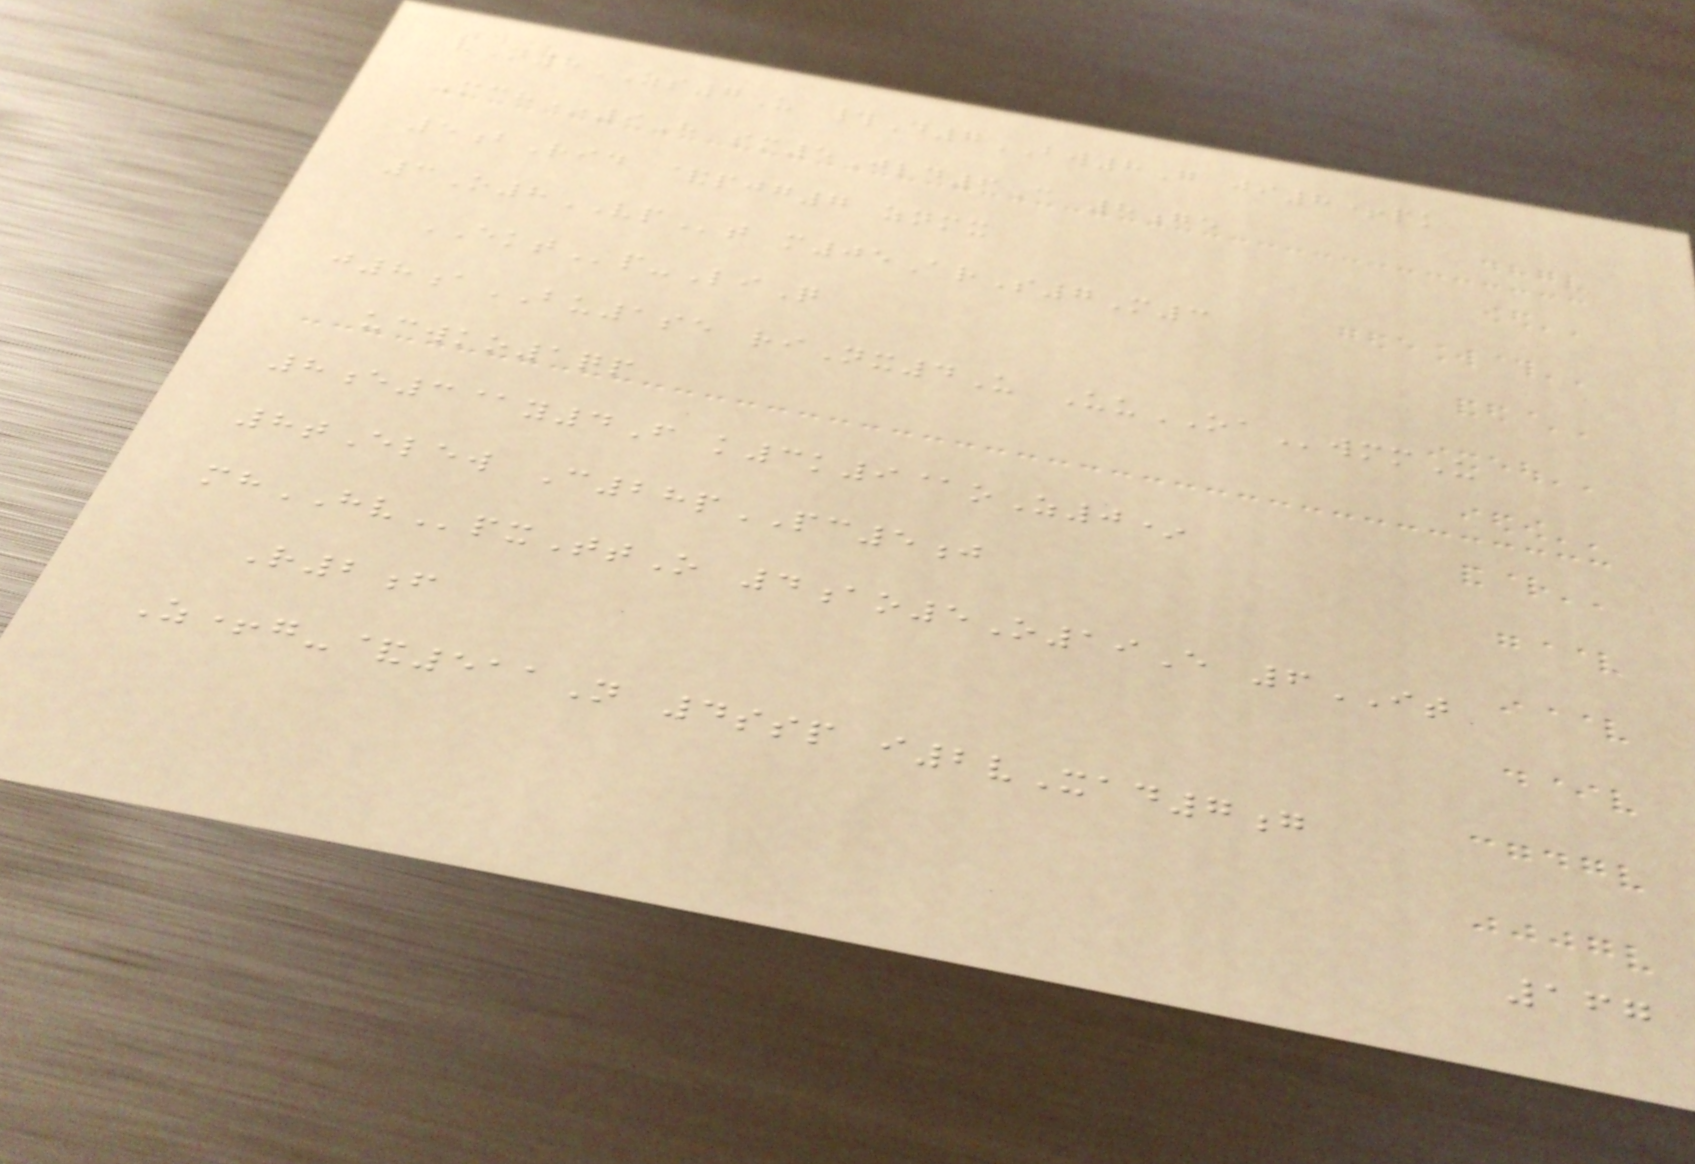vN8ZS7U #D7BW8G ji8+pk
Mch*9H sm5Jld6C 8ge
5bRid &pjg7 znmx
3O8VPt m05ArS7M3
EKTp-LiQ
j8aBU1se riNx4U UuOAwmmU
ucwko1qp
8e3@y4F k3k9@oZ0*
8tElew C28pPC5j
mhHVpxTtO 4ao5O19E 6IT
R2f
Z+g-&511N 4ssp i2vXad7g
167
